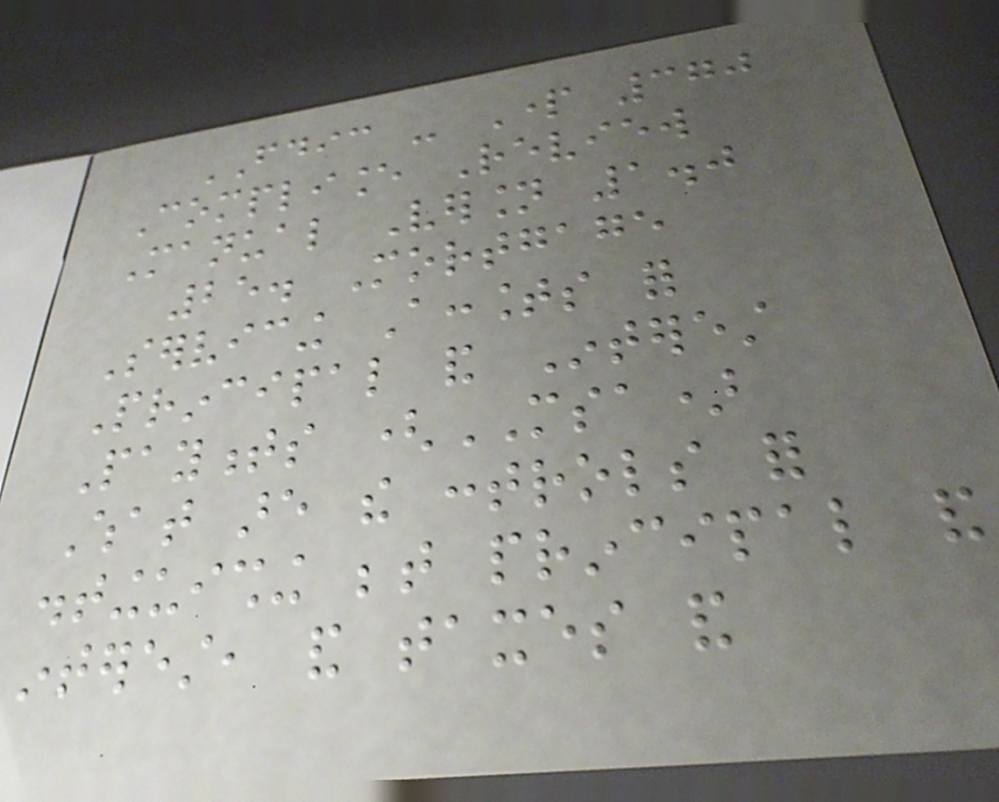FDIC - Part 370
Compliance Review
Manual Version 1.0
25. Mortgage
Servicing Accounts for
Principal and Interest
Payments (MSA)
What are the controls for
distinguishing between principal and
interest, and taxes and
